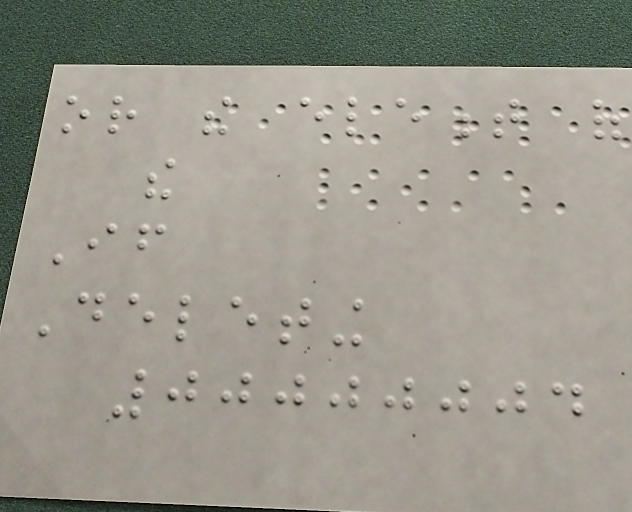or the element of
the
If
Deleting
00000004
